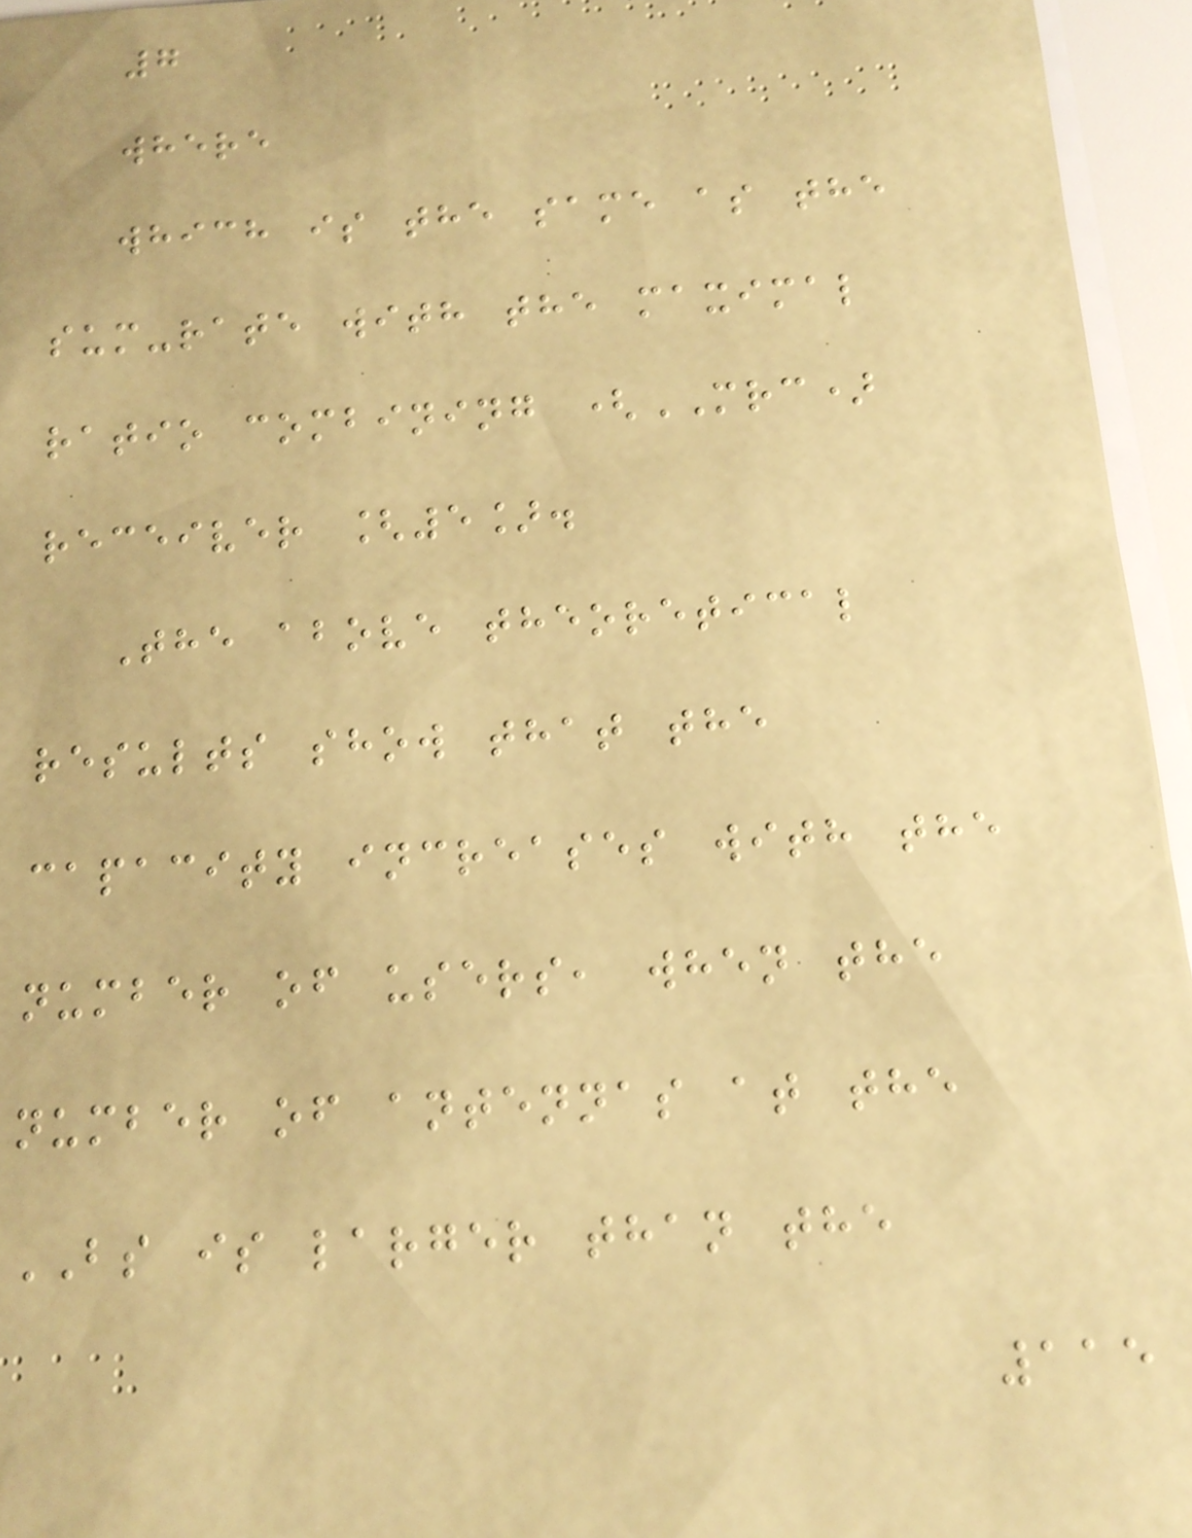7
where
which is the same as the
sum-rate with the maximal
ratio combining (MRC)
receiver [5].
The above theoretical
results show that the
capacity increases with the
number of users, when the
number of antennas at the
BS is larger than the
115
